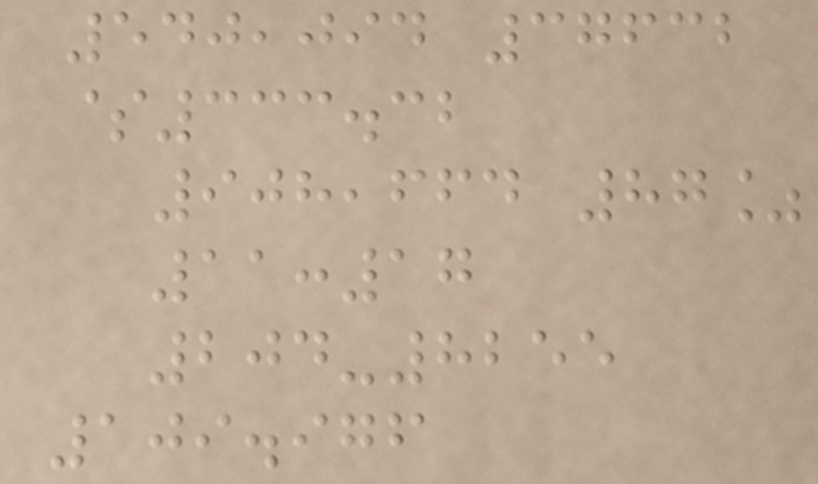540,094 37632
$333.32
908,664 87%
11:17
204-8255
109.976
